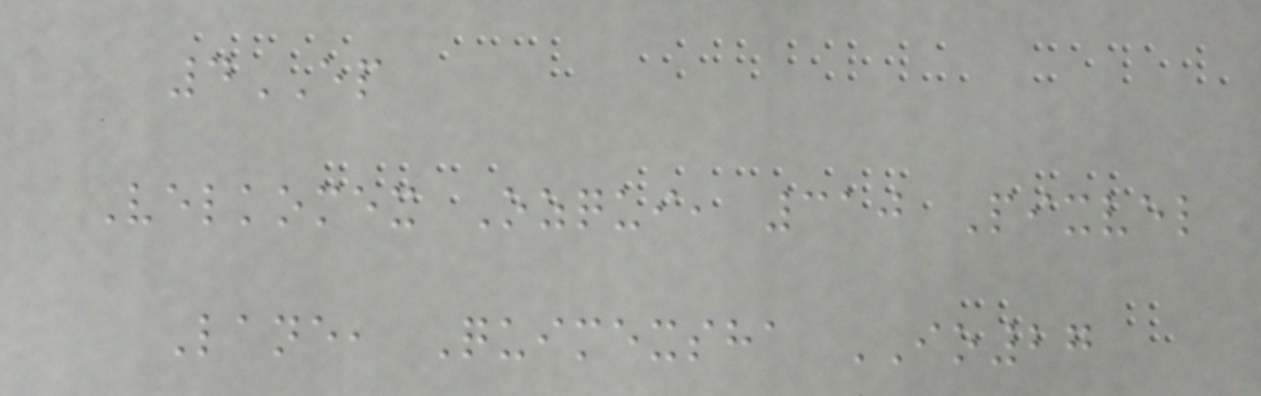4EP
Velkomex Ozqui, 310 Pixvel
Lane, Quimexsha IO27
